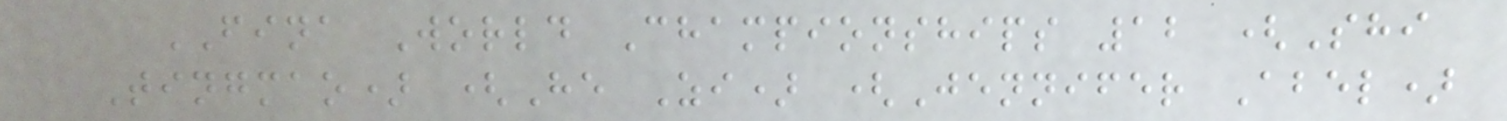FINA World Championships 12 (Shi
Tingmao) (He Zi) (Jennifer Abel)
